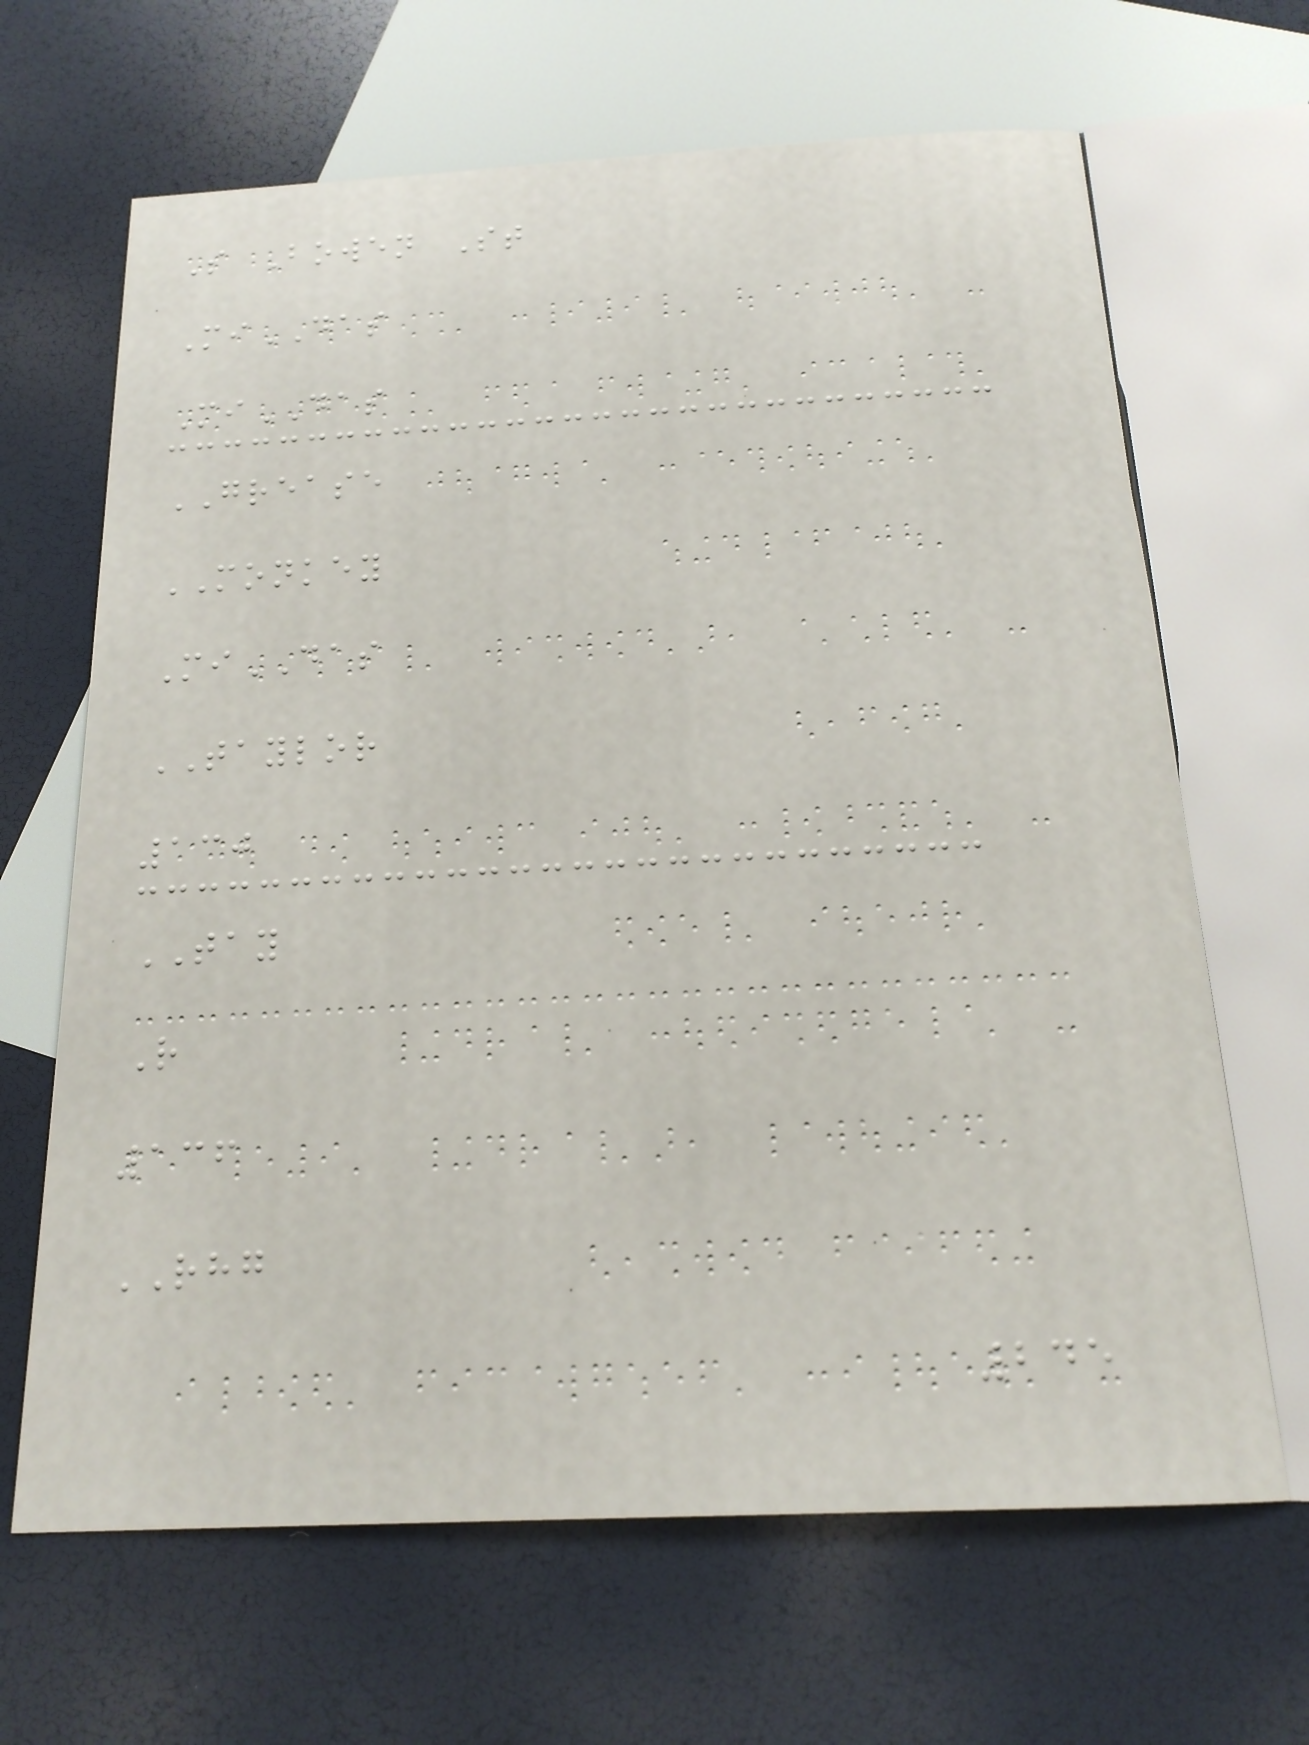S Bowen St
MiDAS
MiDAS
GREASE
MONKEY
MiDAS
TAYLOR
130
TAY
R
136
RHG
245
